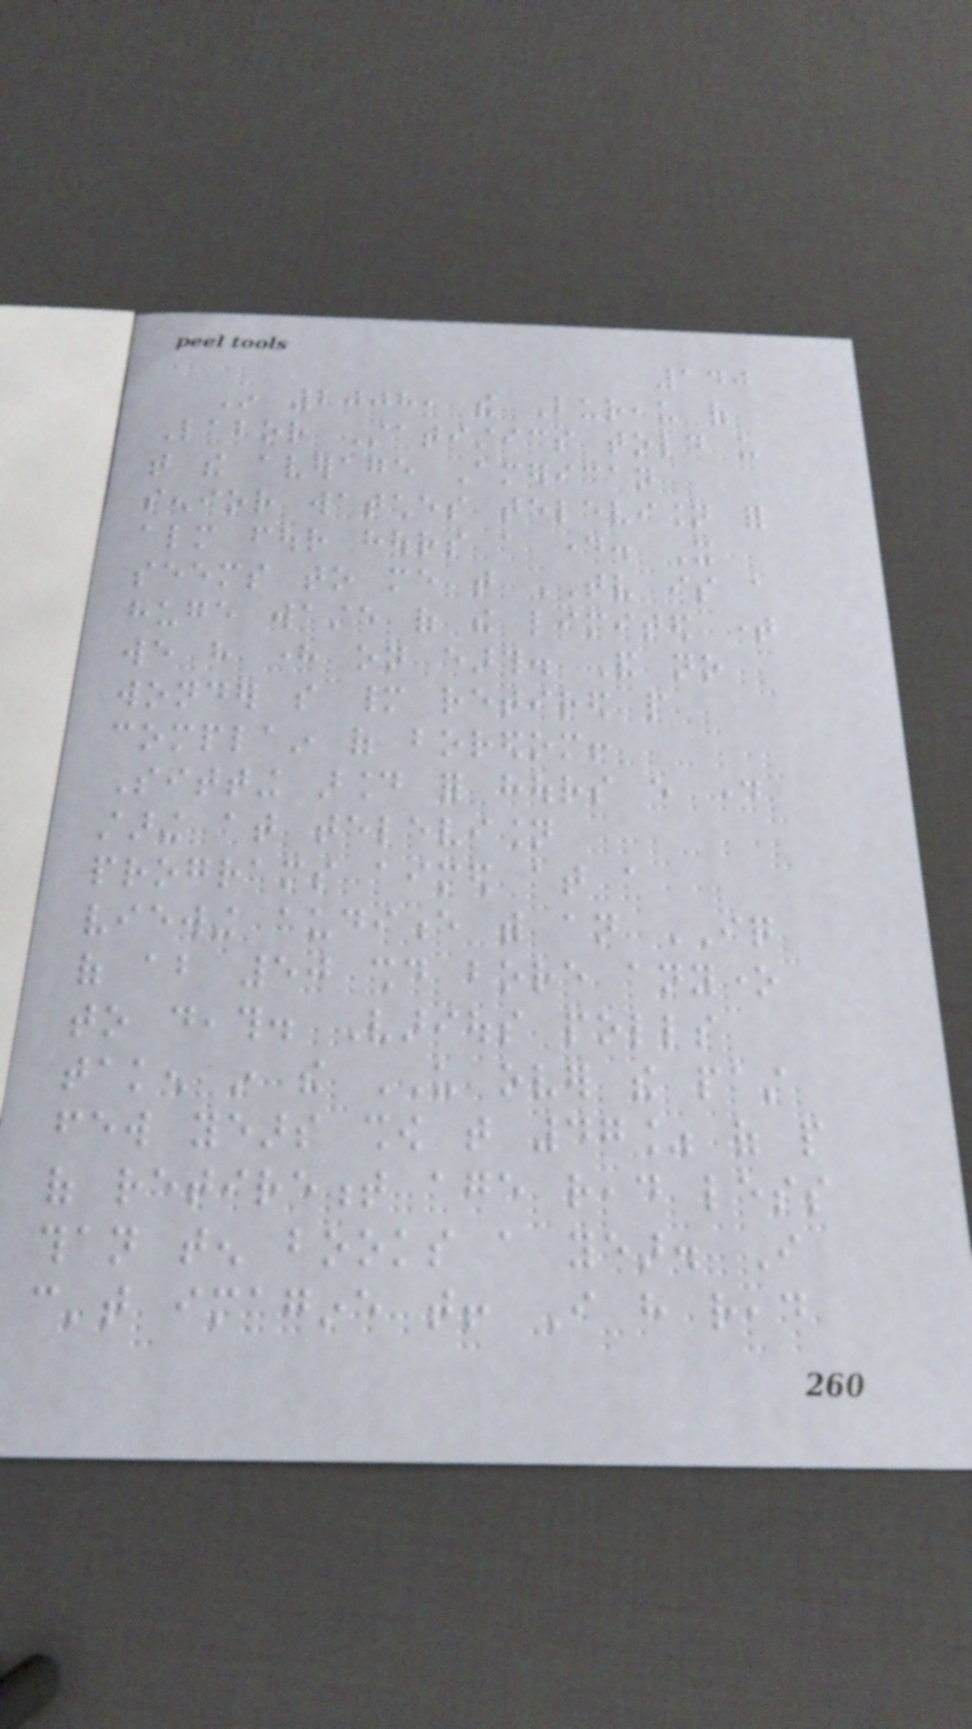140
In 2008, the Bureau of
Labor Statistics told us
that the average American
senior watches television for
almost four hours a day. It
seems to me that TV is a
huge waste of the limited time
we have here on earth. And no
wonder so many retired people
complain of boredom!
Sitting around for hours every day
staring at television
programs aimed at a
viewing audience with an IQ
of about 50 should bore anyone
to death. Various polls
taken in the US over the past
few years show that 47% of people
of retirement age read less
than ten books a year. I
can't imagine that! I have read
